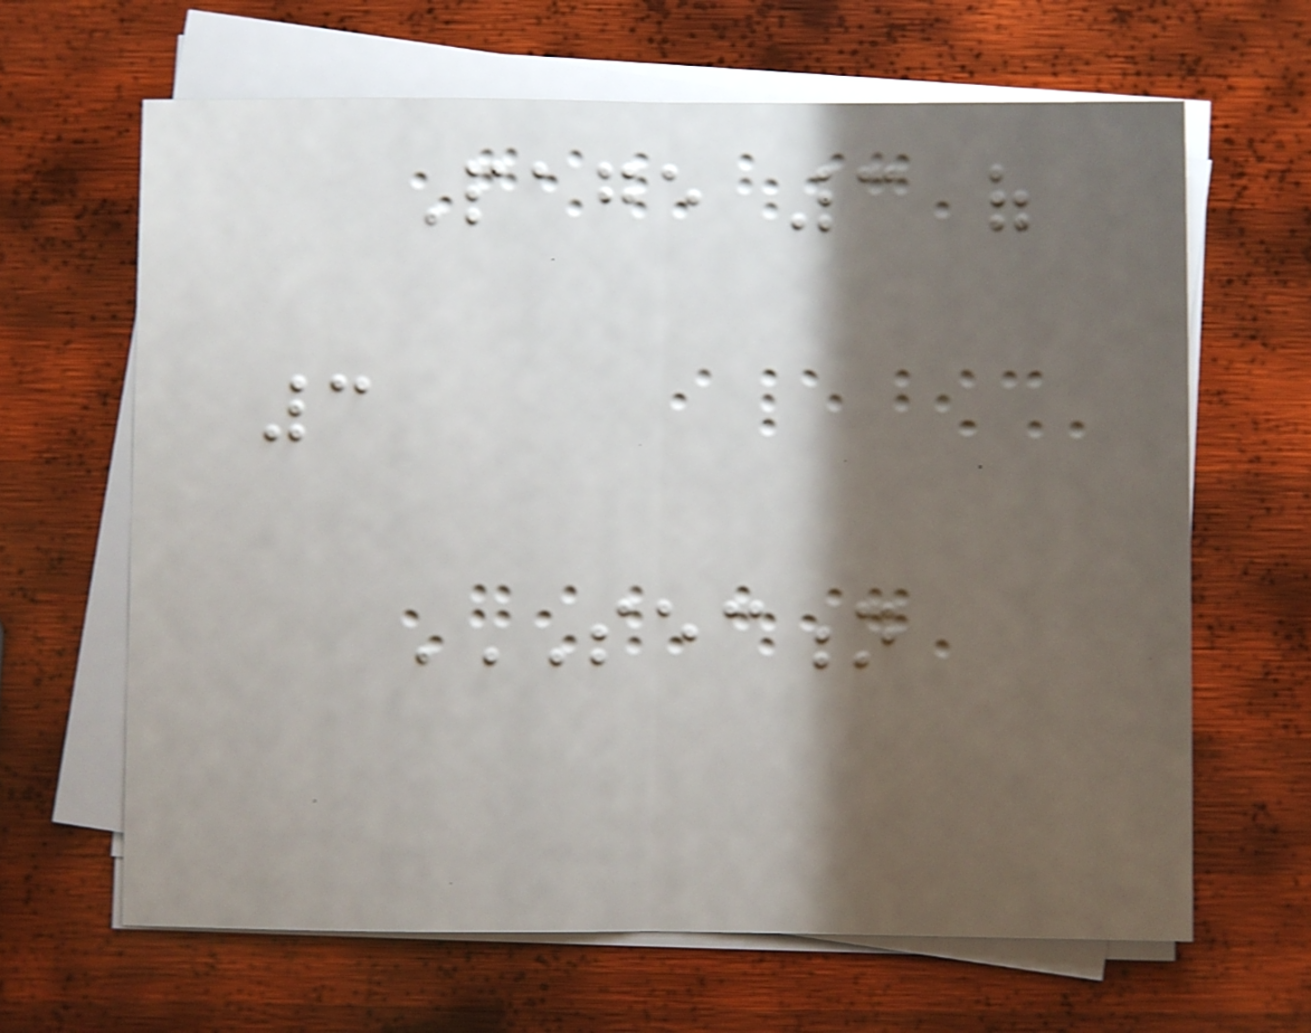Page 3 of
3
SECTION
